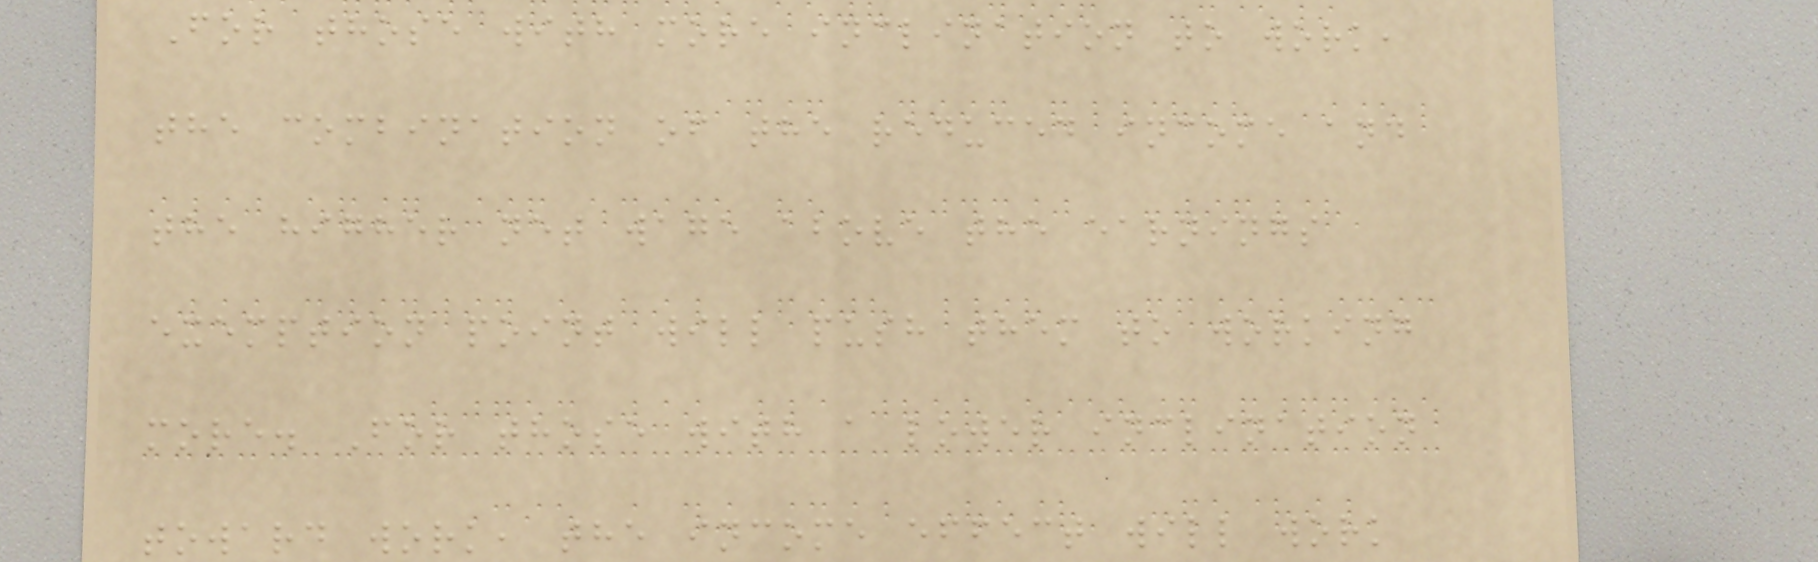For those with more inclination to work,
the combination of the reduced income and
the higher net wage above the earnings
exemption point will push them to working
more. For those with a lower inclination
toward work, the income effect will work
